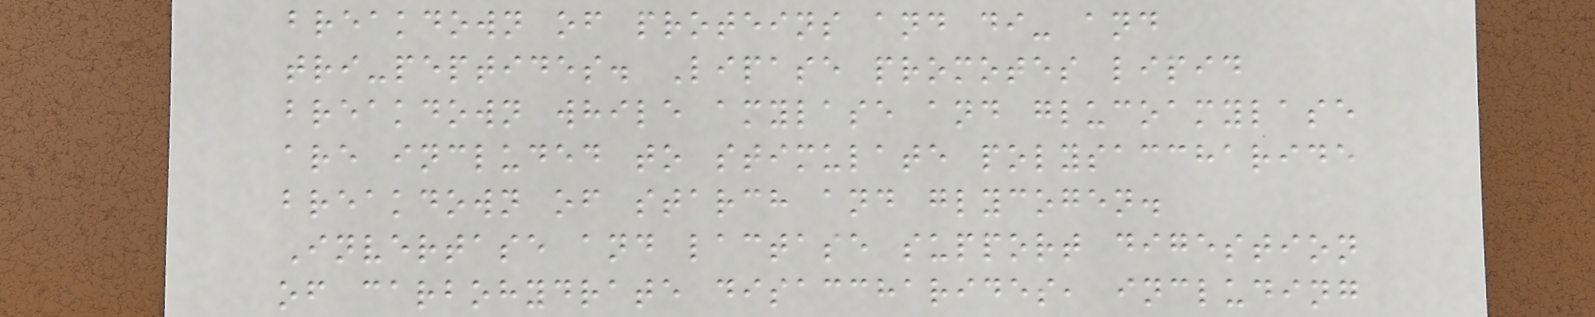breakdown of proteins and di- and
tri-peptides. Lipase promotes lipid
breakdown while amylase and glucoamylase
are included to stimulate polysaccharide
breakdown of starch and glycogen.
Invertase and lactase support digestion
of carbohydrate disaccharides, including
